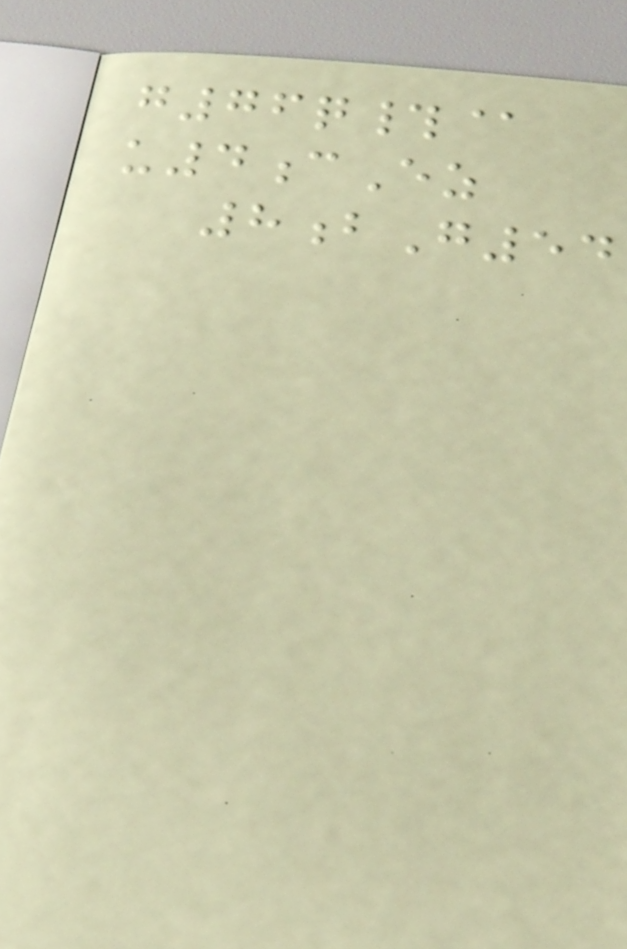g76q#@
u4cEz
8bG54
